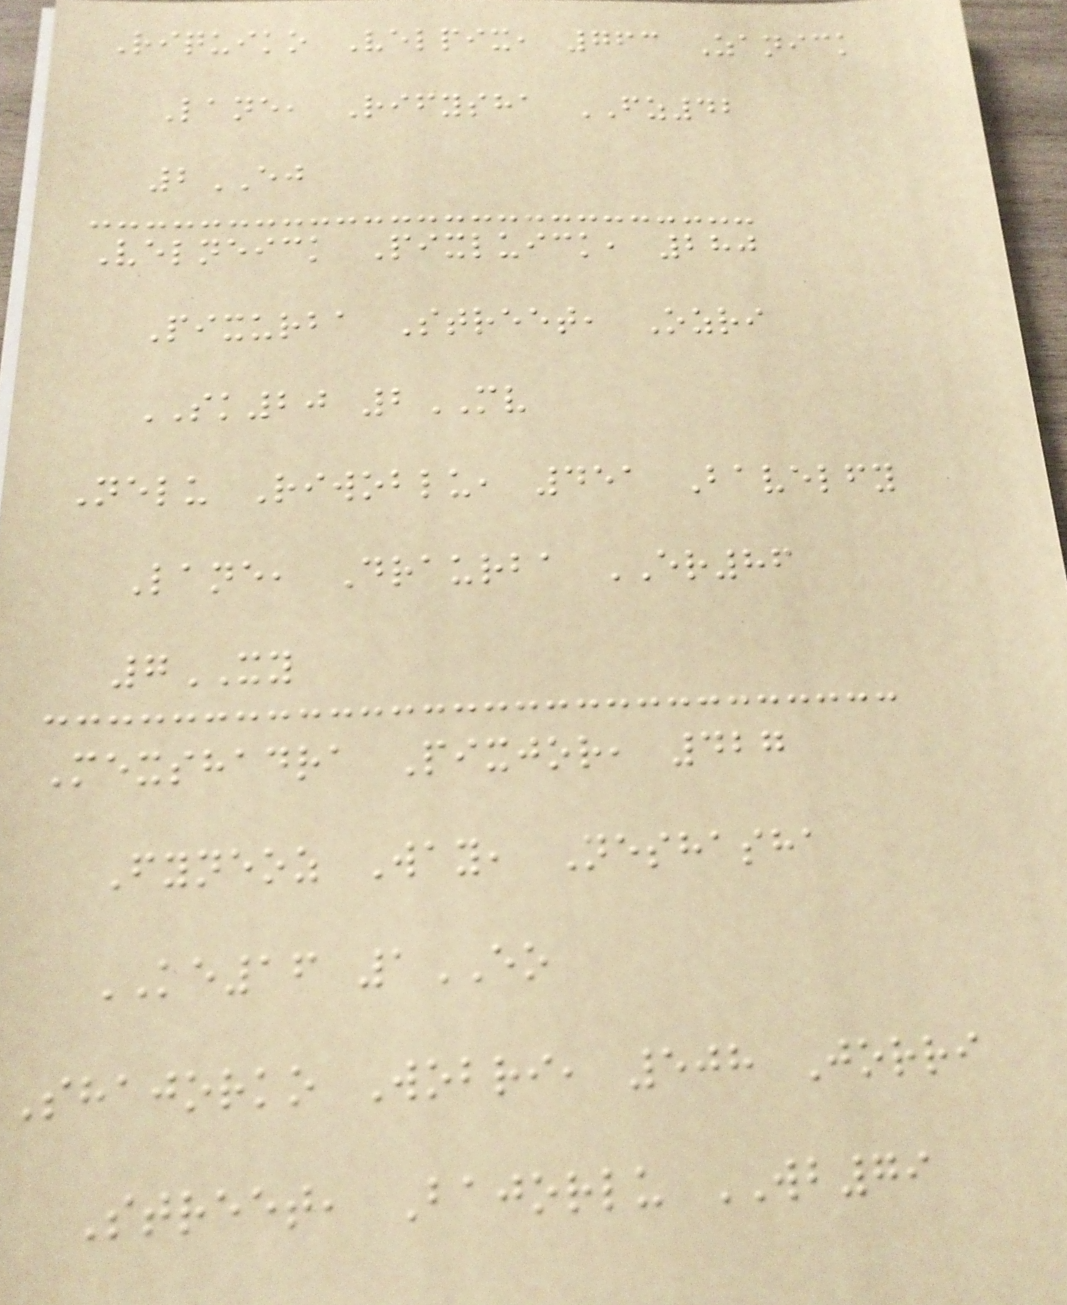Riquiko Velpix, 763 Zanick
Lane, Rifysha FZ42
2EJ
Velneick Pixluick, 280
Pixurba Street, Ozri
SK20 2MV
Nelu Riwoblu, 451 Bavelfy
Lane, Draurba ER86
7XY
Mexshadra Pixjor, 427
Fyneoz Way, Neshasha
KE16 1EO
Shajorko Wobri, 508 Jorri
Street, Bajorlu WB79
